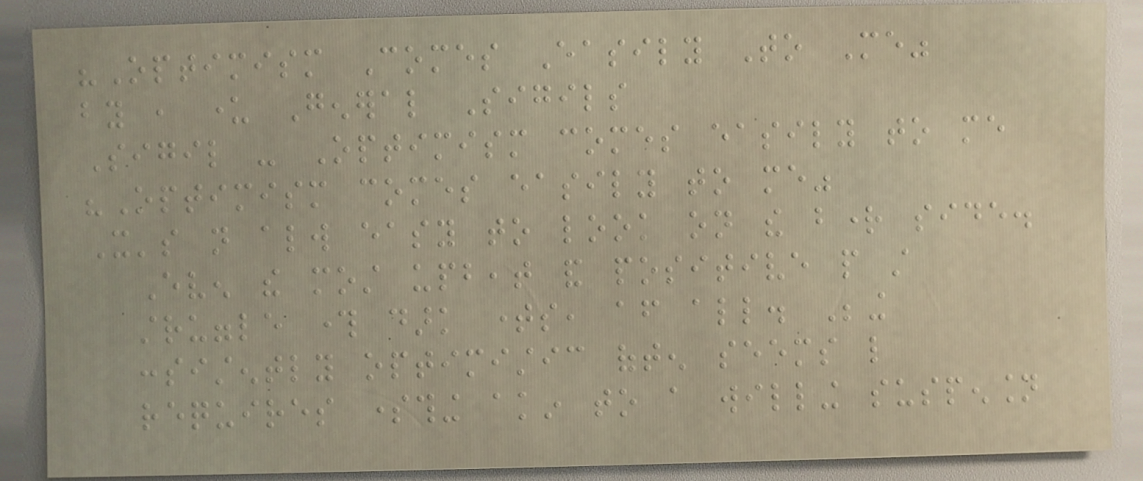"Optimism Comes Easily To Me"
by , under General Sigils
Sigil - Optimism comes easily to me
"Optimism comes easily to me"
It's not always easy to look on the bright side.
Even the most upbeat and positive people still
struggle through dark times, after all. Being
consistently optimistic often seems like
requires something akin to a willing suspension
